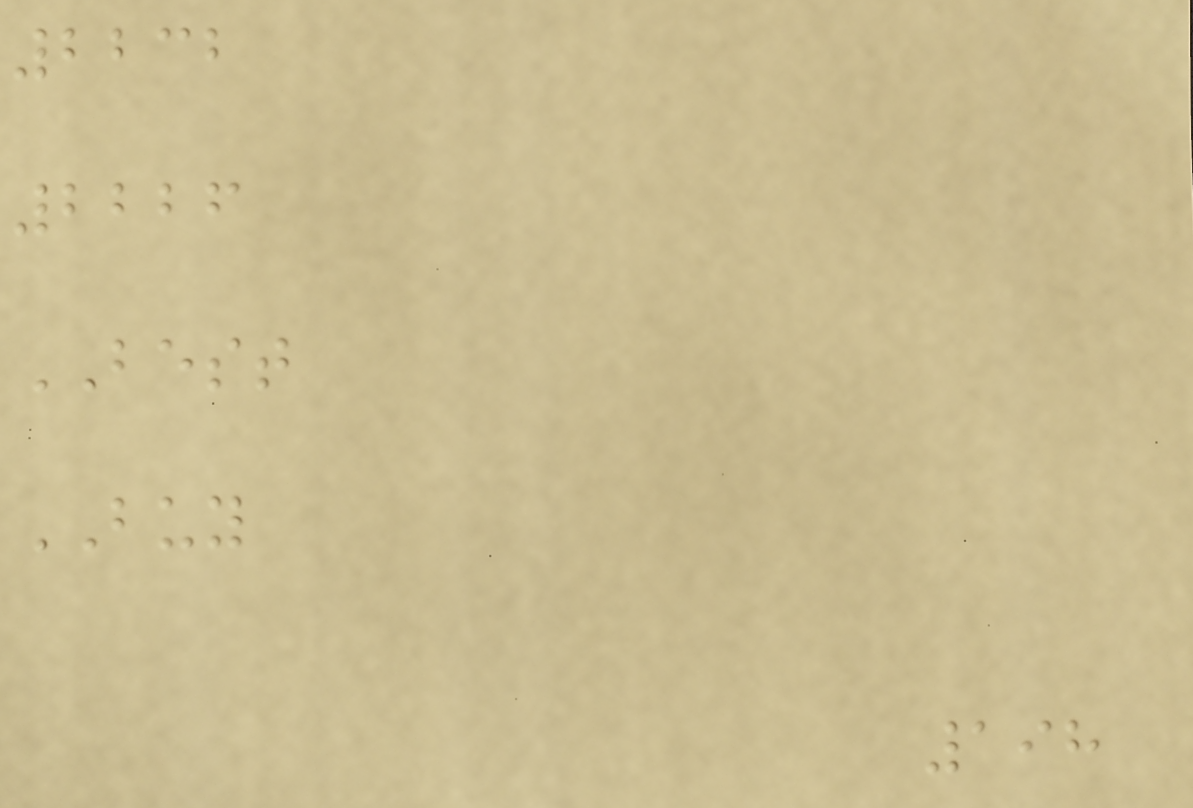2232
2226
BEST
BUY
198
